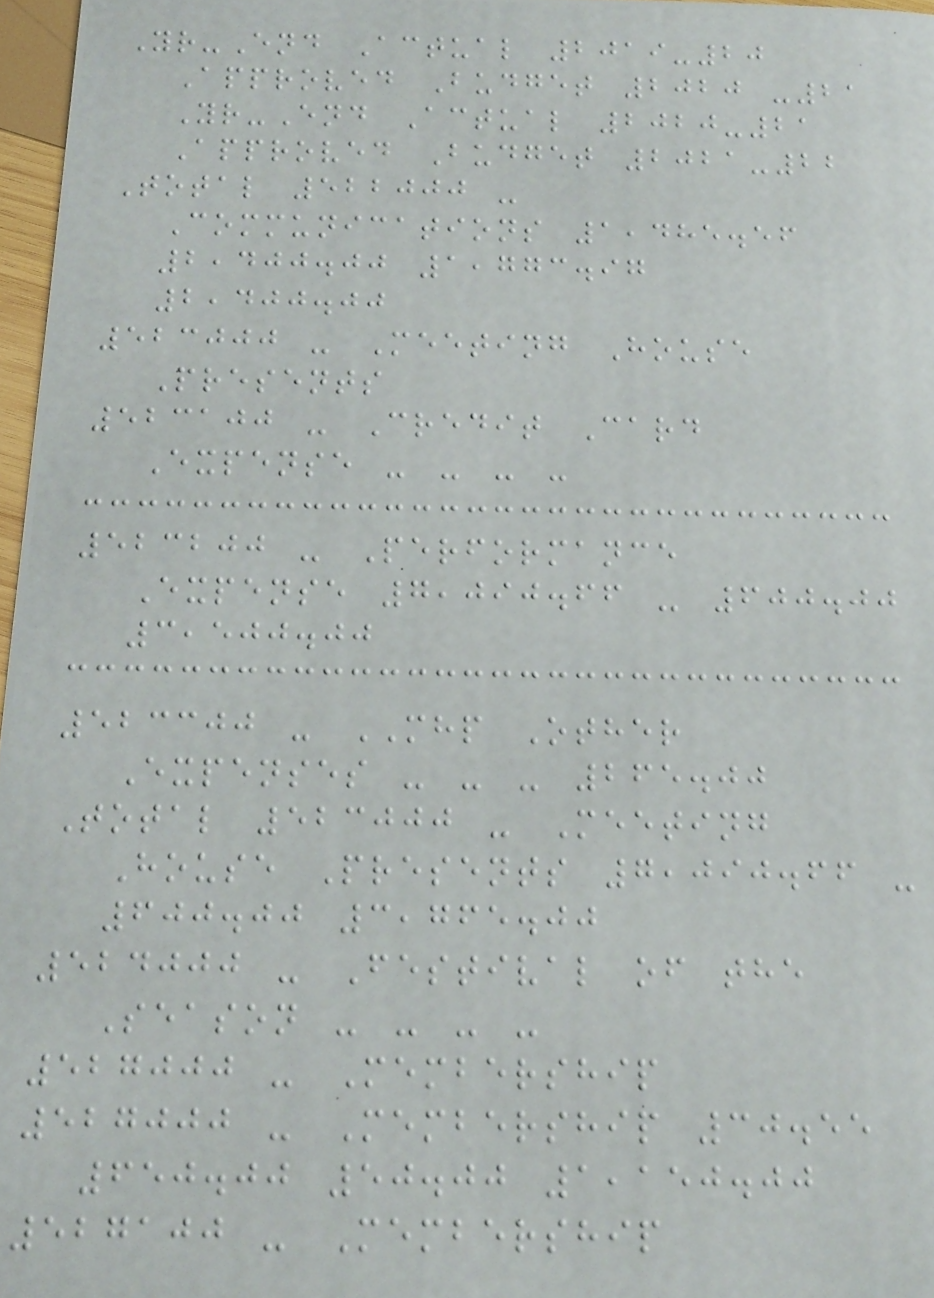Yr-End Actual 2019-20
Approved Budget 2020 -21
Yr-End Actual 2020-21
Approved Budget 2021-22
Total 522000 -
Communications 1,485.56
2,400.00 1,773.97
2,400.00
523000 - Meeting House
Presents
523100 - Credit Card
Expense - - - -
523200 - Performance
Expense 7,090.66 - 600.00
3,500.00
523300 - MHP Other
Expenses - - - 265.00
Total 523000 - Meeting
House Presents 7,090.66 -
600.00 3,765.00
524000 - Festival of the
Season - - - -
527000 - Membership
527000 - Membership 30.55
650.00 50.00 1,150.00
527100 - Membership
